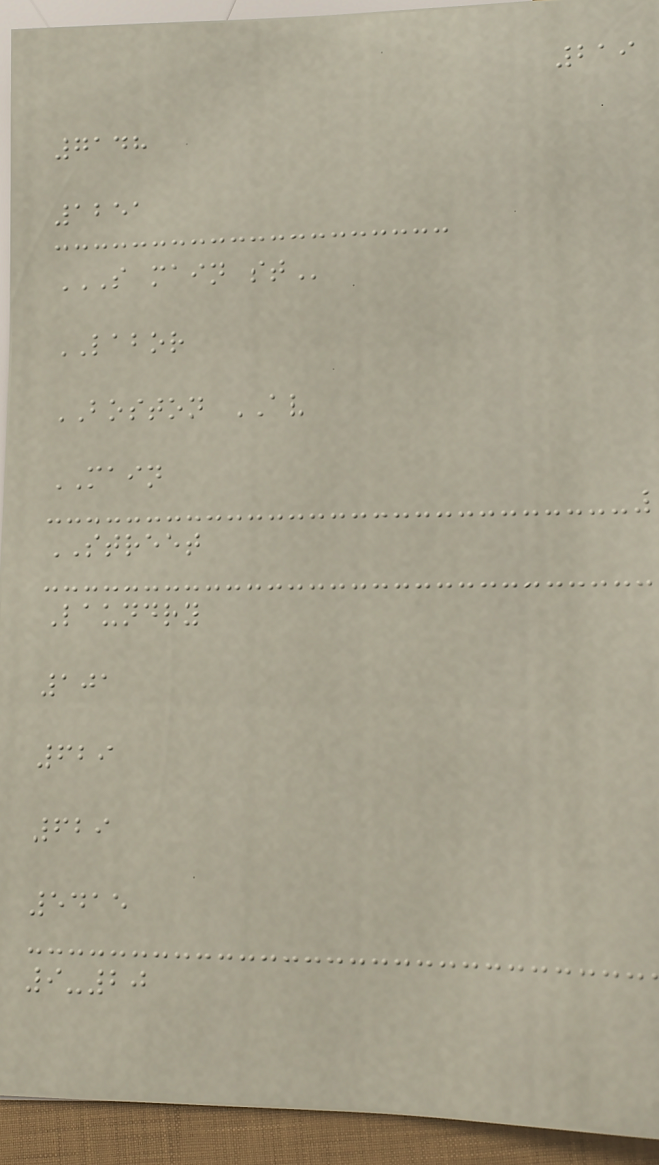219
7148
1251
S MAIN ST
LABOR
BOSTON AV
MAIN
STREET
Laundry
101
629
629
5415
9-20
